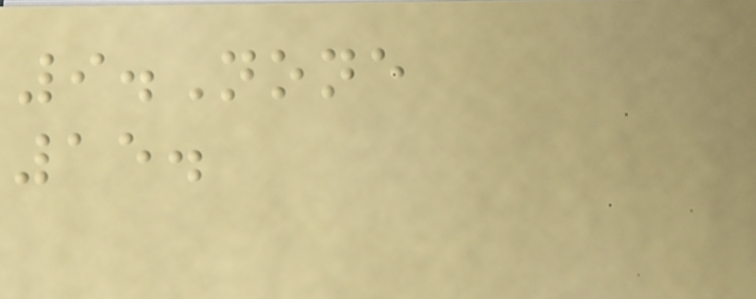9.None
15.
